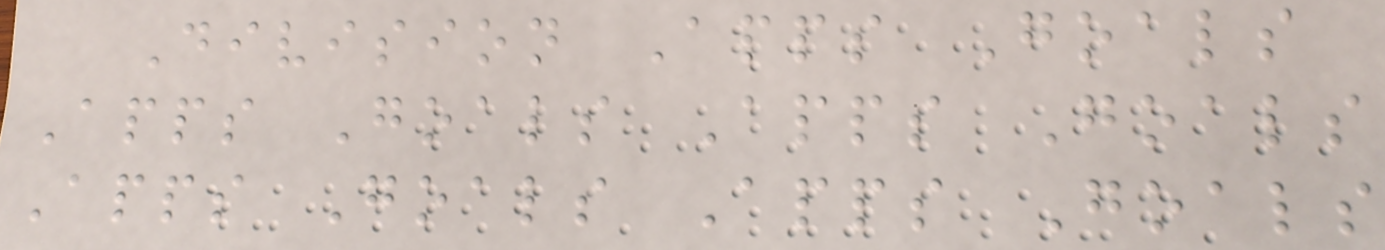Division Apps Goals
Apps Goals Apps Goals
Apps Goals Apps Goals
